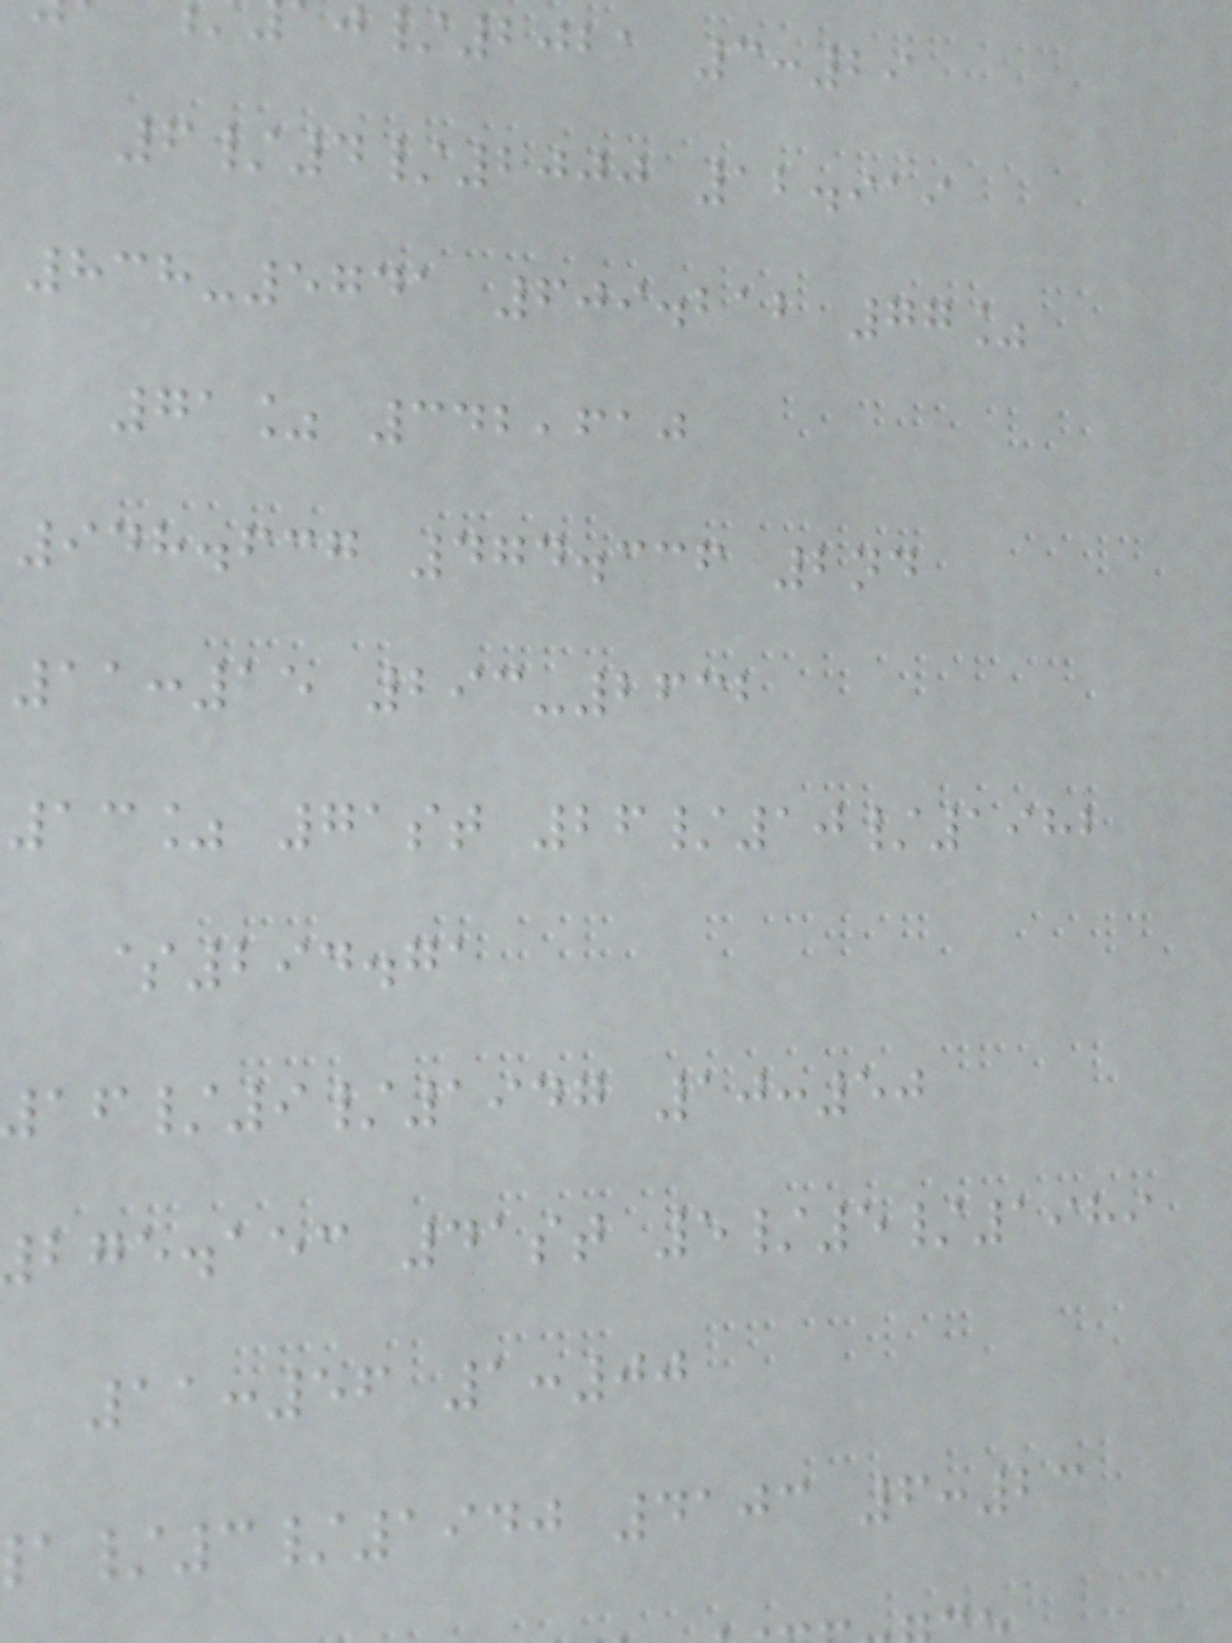/2021 3:29
6/4/2000 12.919
838-5741 609.212 77%
71% 342,610
948.637 474.336 2nd
11:15 293-2632
13% 71st 26/10/1982
$294.71
/9/1947 10:50
bge.aec 41st 5/5/1989
11:56 1:00
/3/1940 4103 6:23
